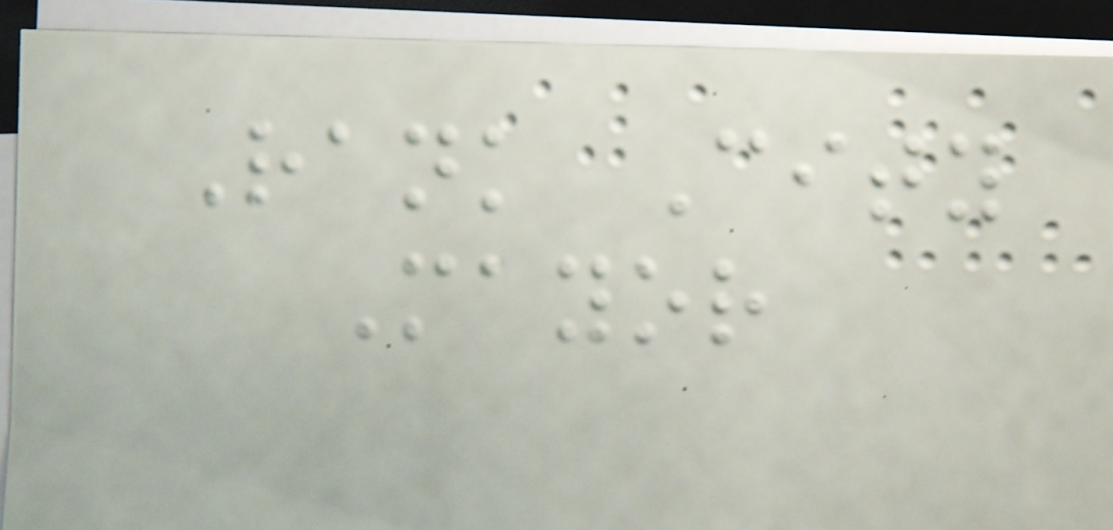Rank City
Mayor
